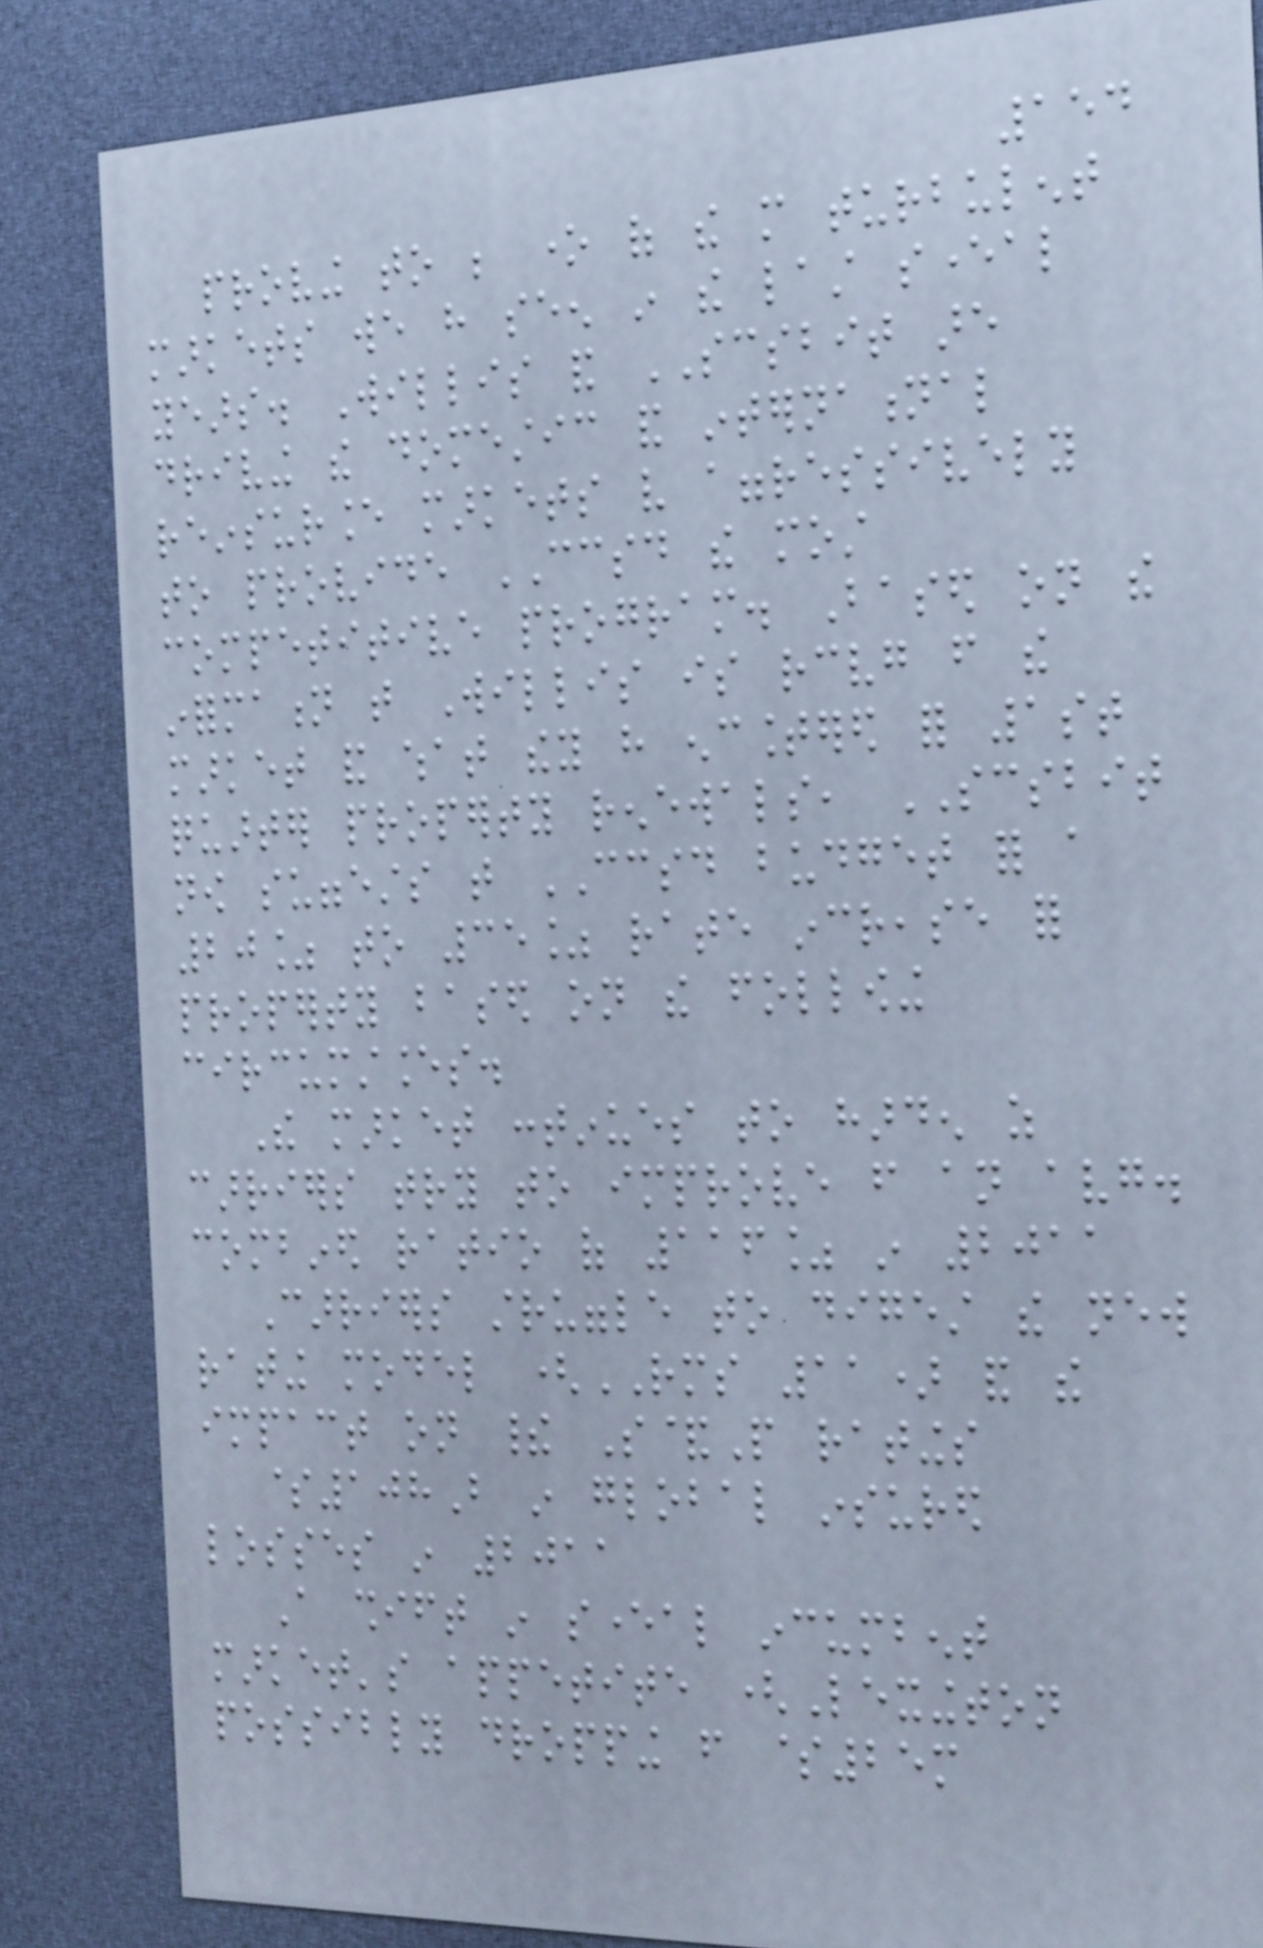154
proving to be one of the more turbulent
markets we have seen in the last several
years. Willis and SCSBIT are
driving the domestic and international
reinsurance markets very aggressively
to provide CCSD the most
competitive program. Based on the
information that Willis is receiving from the
market and what they have encountered for 1st
quarter property renewals, SCSBIT
now suggests that CCSD budget for a
20% to 35% rate increase for
property based on the following
circumstances.
The market continues to harden as
carriers try to improve from an avg.
combined ratio of 116% in 2011
Carriers struggle to digest the new
rating model (RMS 11) and the
impact on their S&P ratings
$108B in global insured
losses in 2011
A shift in several incumbent
market's appetite (Lexington
possibly dropping from $25m
